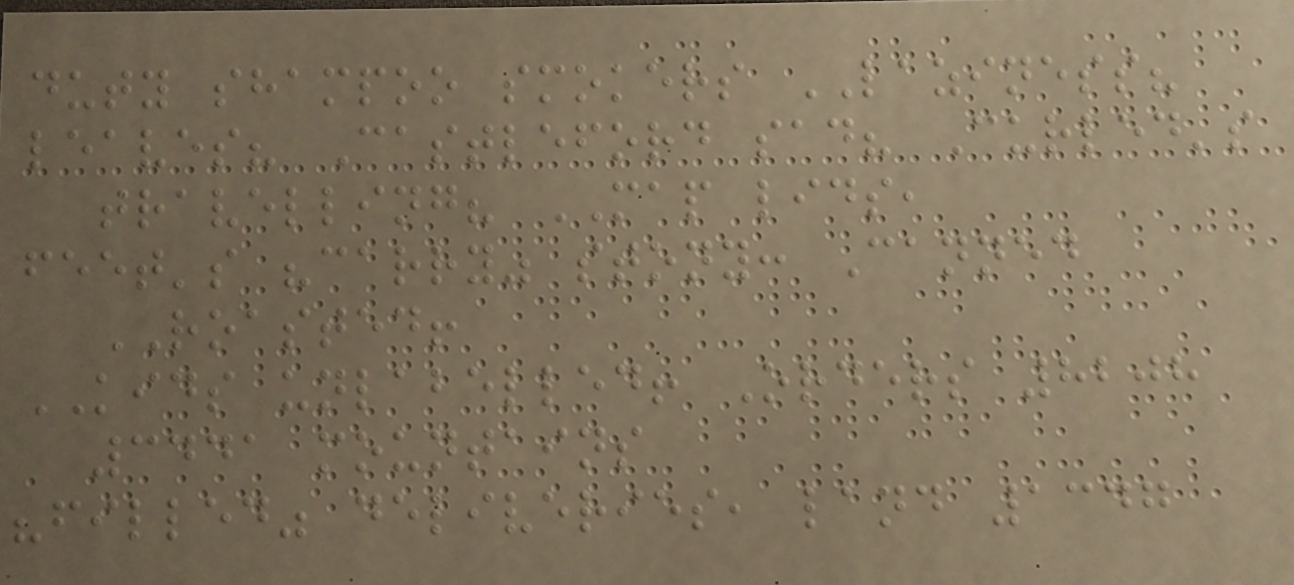duty shampoo smokers LAZINESS?
leaves? Castleford sad? Curled's
travelling? MAP lids,
feet's "carry" stony: Canned
ROASTED!
KIDS unlabelled! Orders 8208
3441 mountains
"filled" deliveries, land 1347
